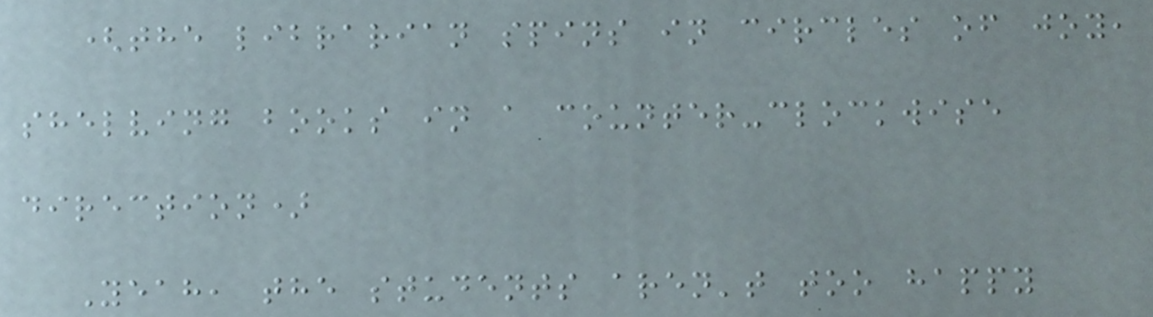(the librarian spins in circles of joy,
shelving books in a counter-clockwise
direction)
Yeah, the students aren't too happy
